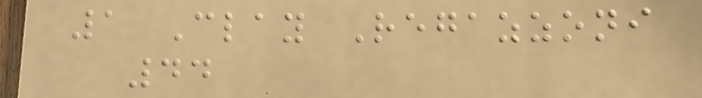1 Clay Regazzoni
44
